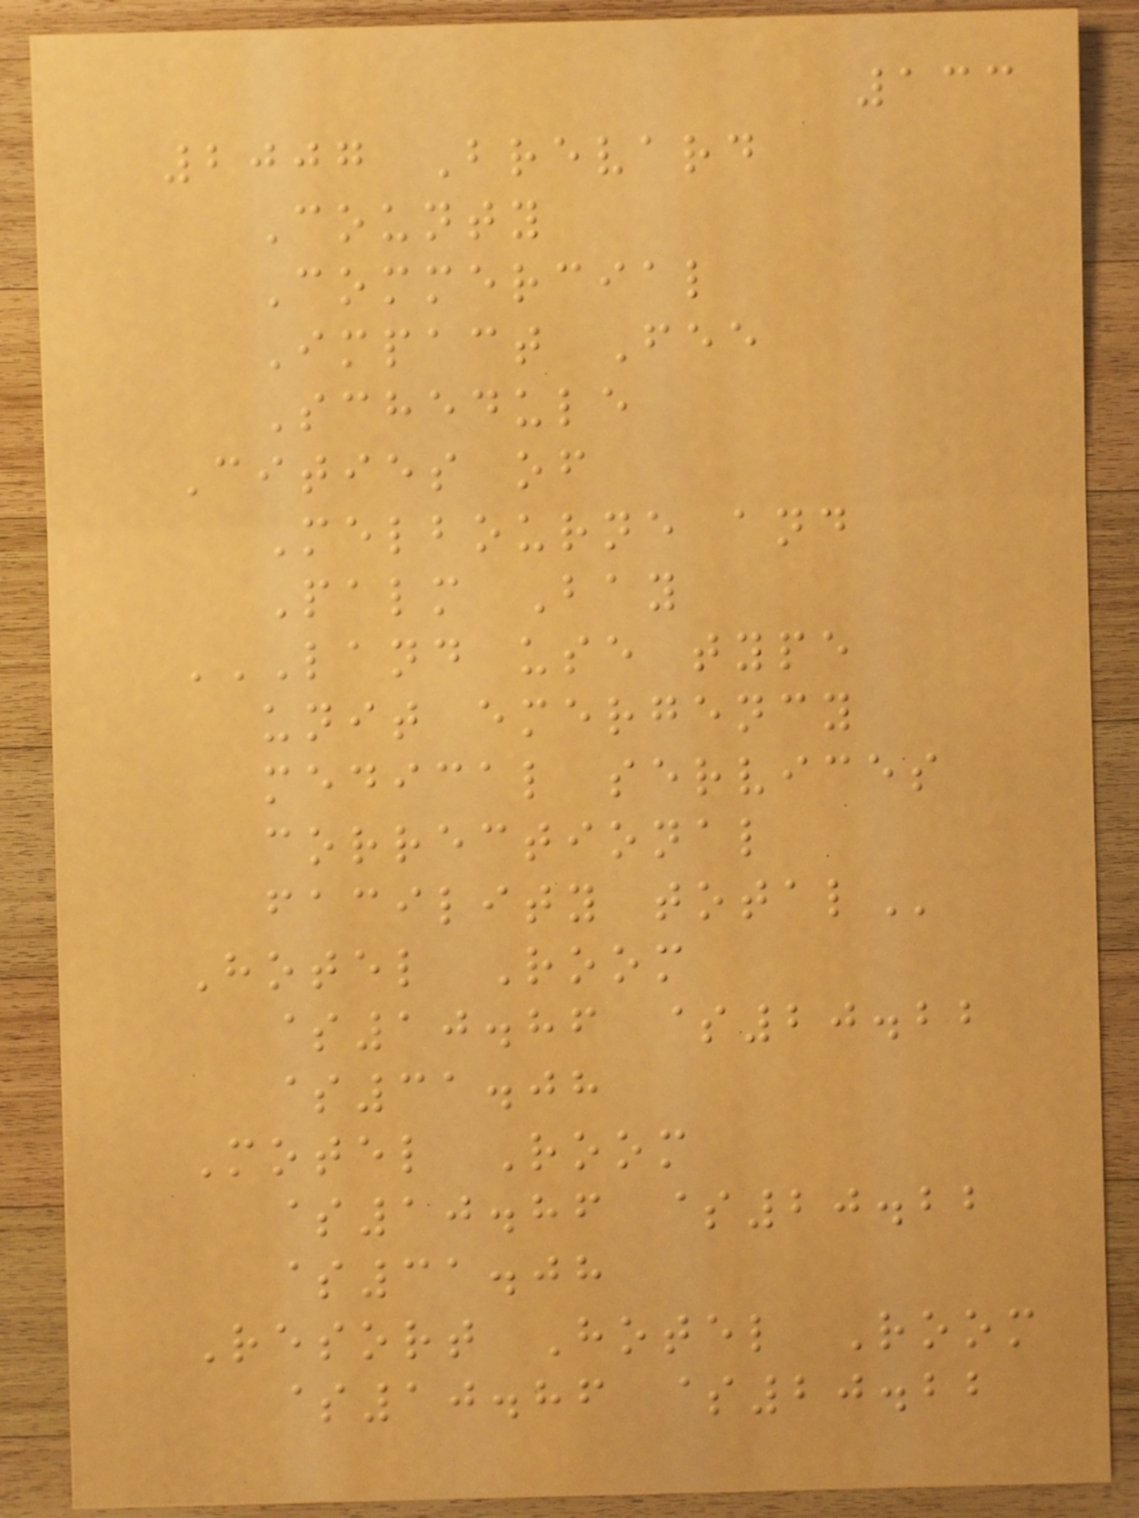133
2007 Brevard
County
Commercial
Impact Fee
Schedule
Cities of
Melbourne and
Palm Bay
LAND USE TYPE
UNIT EMERGENCY
MEDICAL SERVICES
CORRECTIONAL
FACILITY TOTAL
Hotel Room
$10.86 $20.22
$31.08
Motel Room
$10.86 $20.22
$31.08
Resort Hotel Room
$10.86 $20.22
